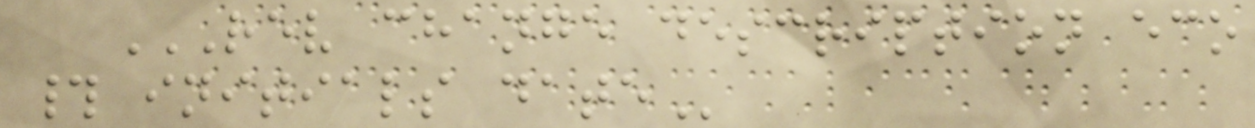REV CHANGE DESCRIPTION ECO
# INITIALS DATE
